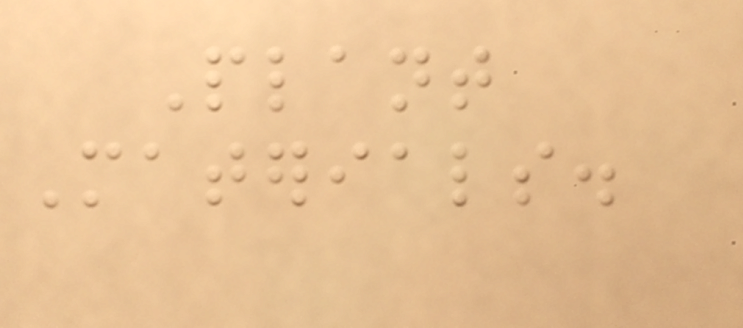Plant
Materials.
